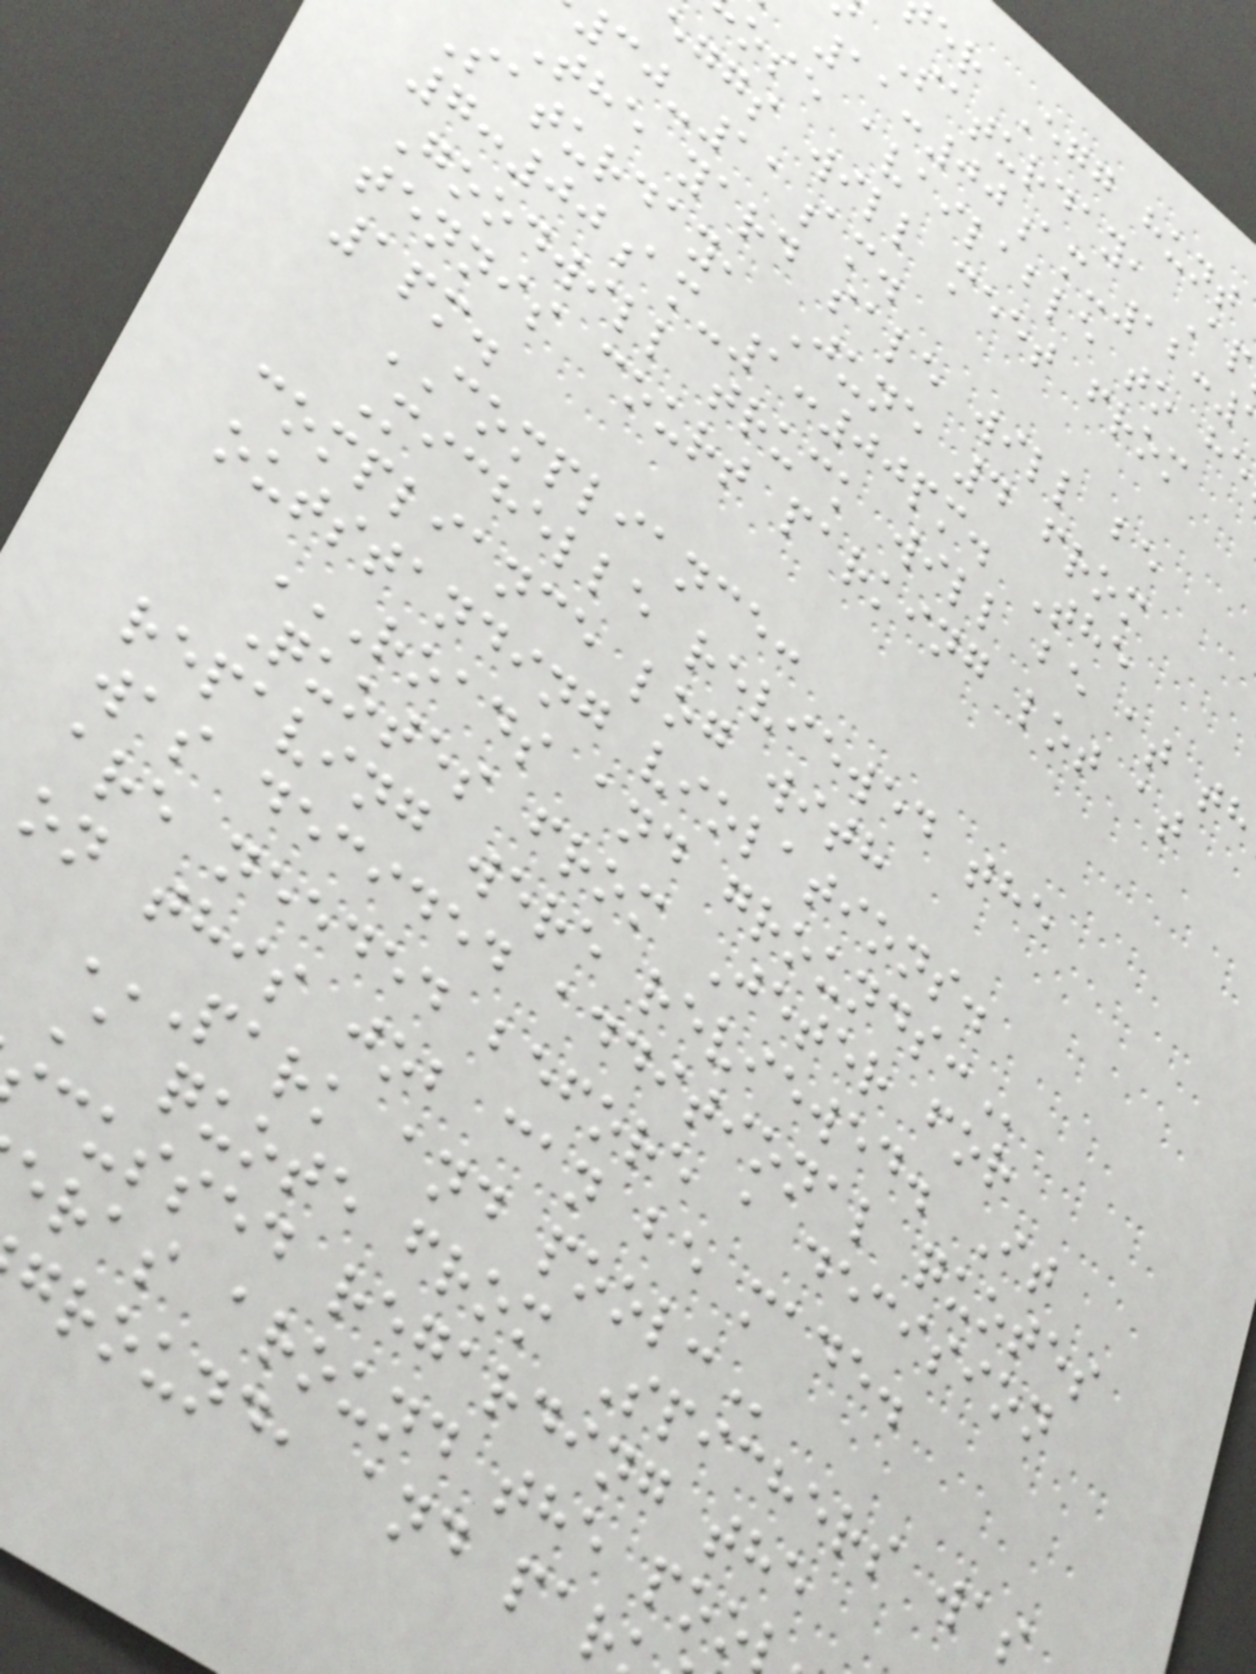er Egg hunt
Saturday, Ap
11:00am-12:
ose available to he
eggs will meet from
-11am.
The yard sale will be
Saturday, June 4 from
7:00am-1:00pm. The
Goodwill truck will be at th
tennis court parking lot at
1pm.
COMPLIANCE:
Michelle reviewed the
compliance log with
outstanding violations.
ROADS AND GROUNDS:
Quotes from Jeter for
repaving were reviewed. It
was decided additional quotes
are needed before a decision
on this job can be made.
PARK AND POOL:
A quote from Spichers was
cussed regarding the
eras around the poo
ground, and par
